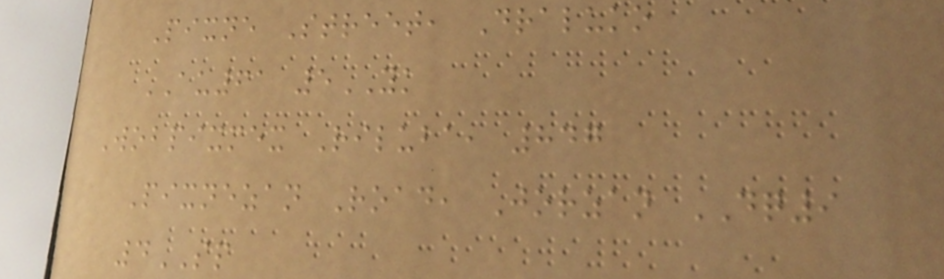Pixne Street, Draluko
AU61 5YK
Wobpixmex Riluba, 847
Pixnezan Road, Jorzan DQ9
4SP
